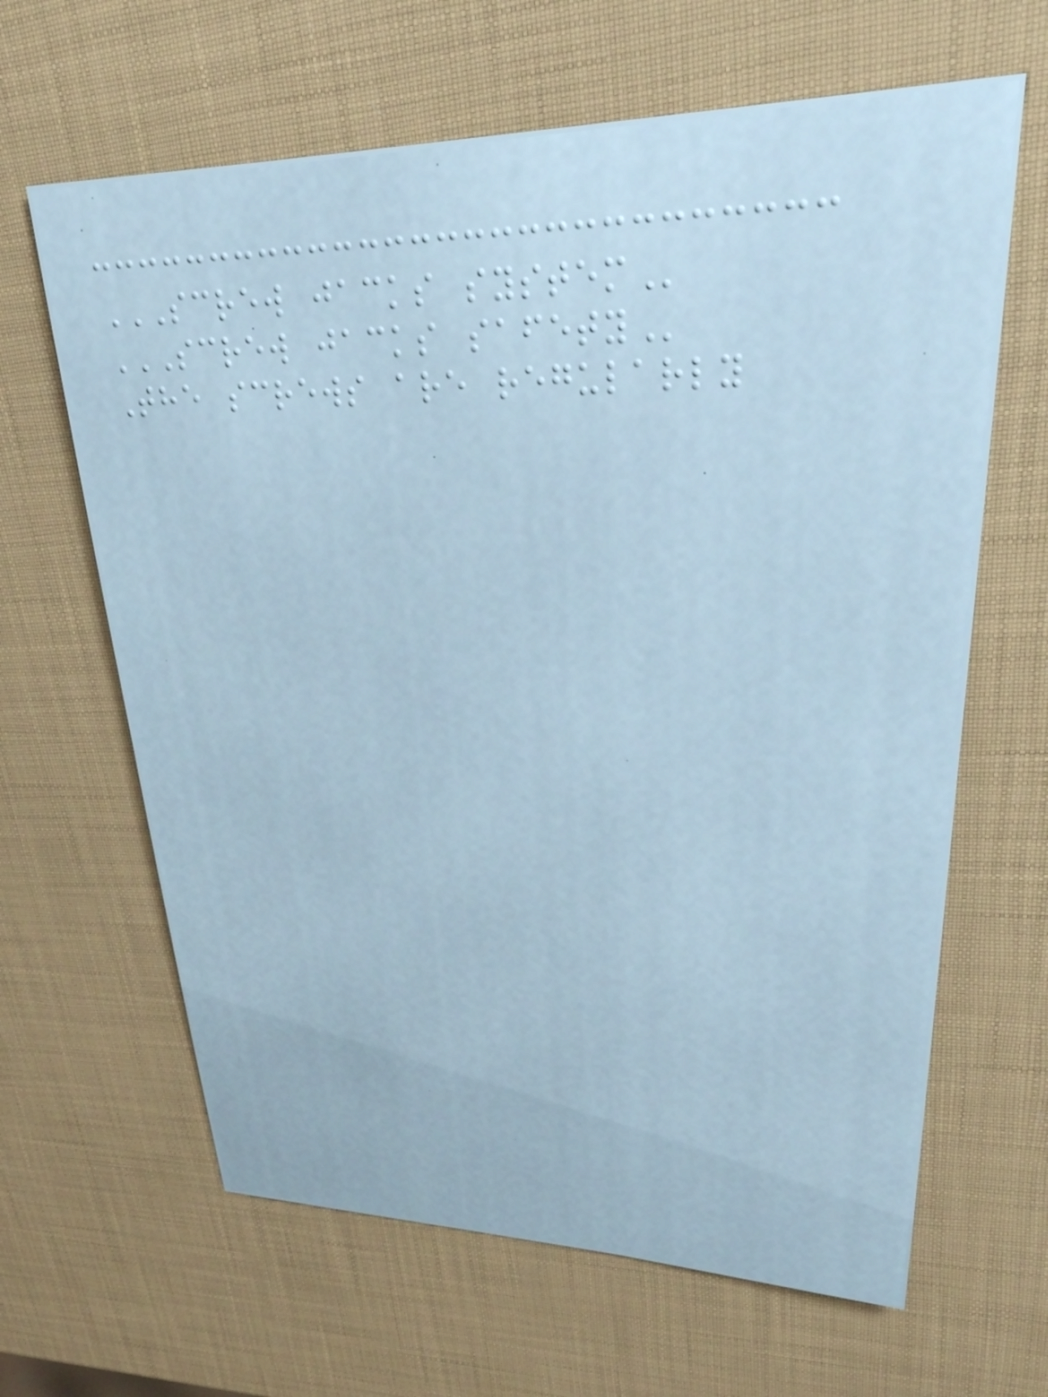SCREW JACKS SYSTEM
SCREW JACKS SAFETY
The screws are regularly
